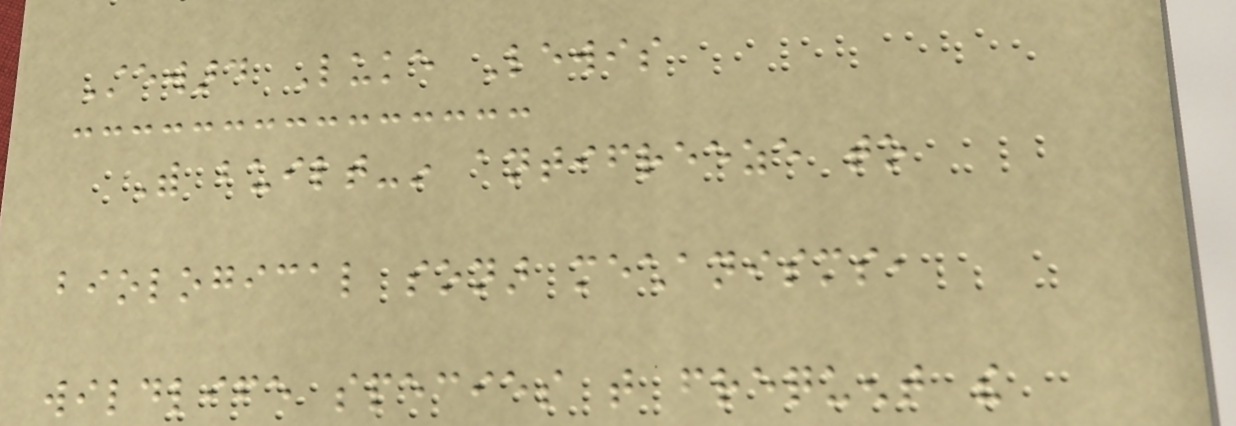Steward Luke Lewis
With built-in antifreeze to
biological sonar mechanisms,
wildlife species that frequent the
